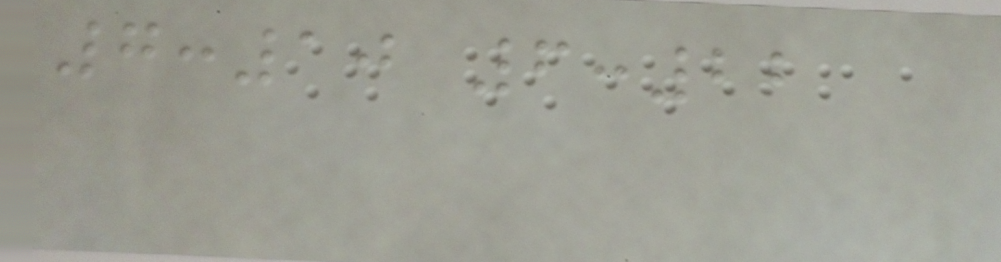7:10 6:22
